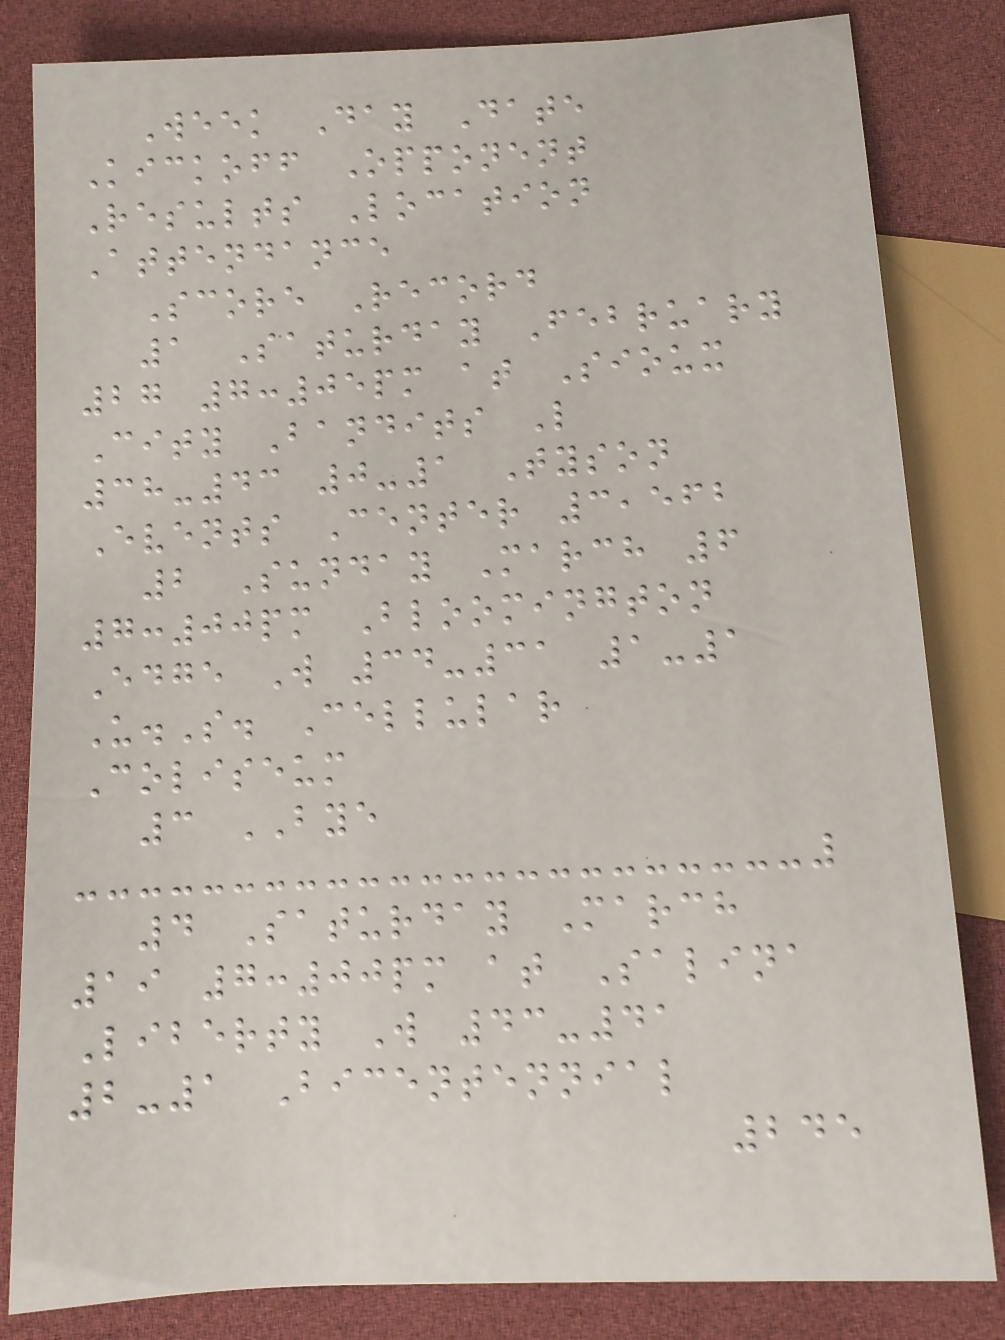Week Day Date
Kickoff Opponent
Results Location
Attendance
Score Record
1 Saturday February
27 7:05pm at Sioux
City Bandits L
38-43 0-1 Tyson
Events Center 3,562
2 Sunday March 6
7:00pm Bloomington
Edge W 34-31 1-1
U.S. Cellular
Coliseum
3 BYE
4 Saturday March
19 7:00pm at Salina
Liberty W 43-41
2-1 Bicentennial
245
